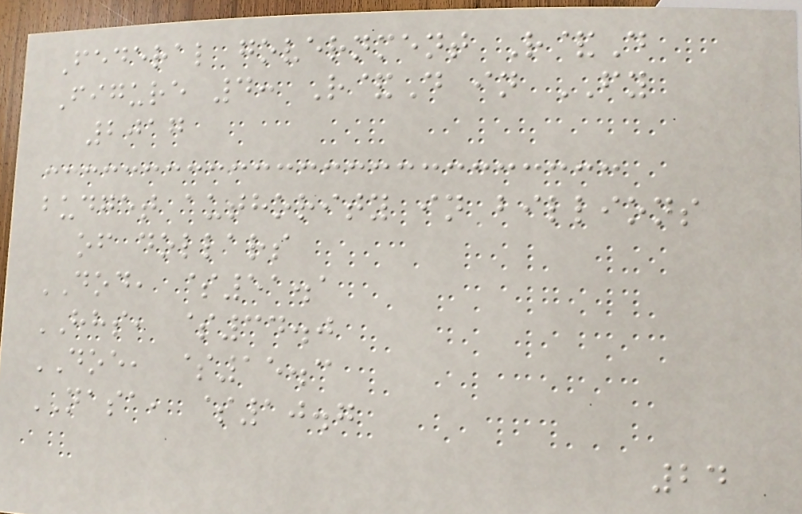Federal government R&D
Figure 4: R&D in FY
2017
budget authority in billions
of dollars
DOD, $51.1
HHS, $34.0
DOE, $15.3
NASA, $10.7
24
